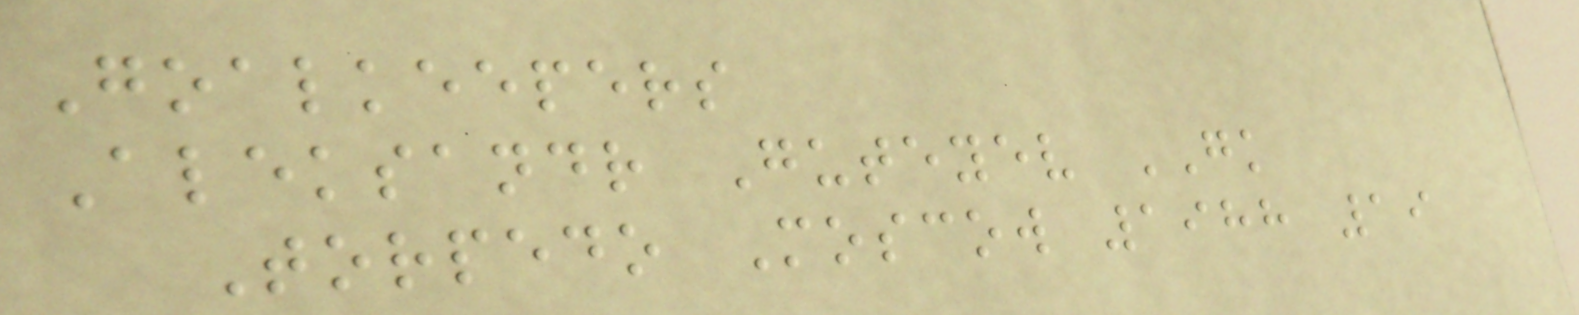Goalkeepers
Aleksandr Guteyev GK
Torpedo Moscow 1988 19
